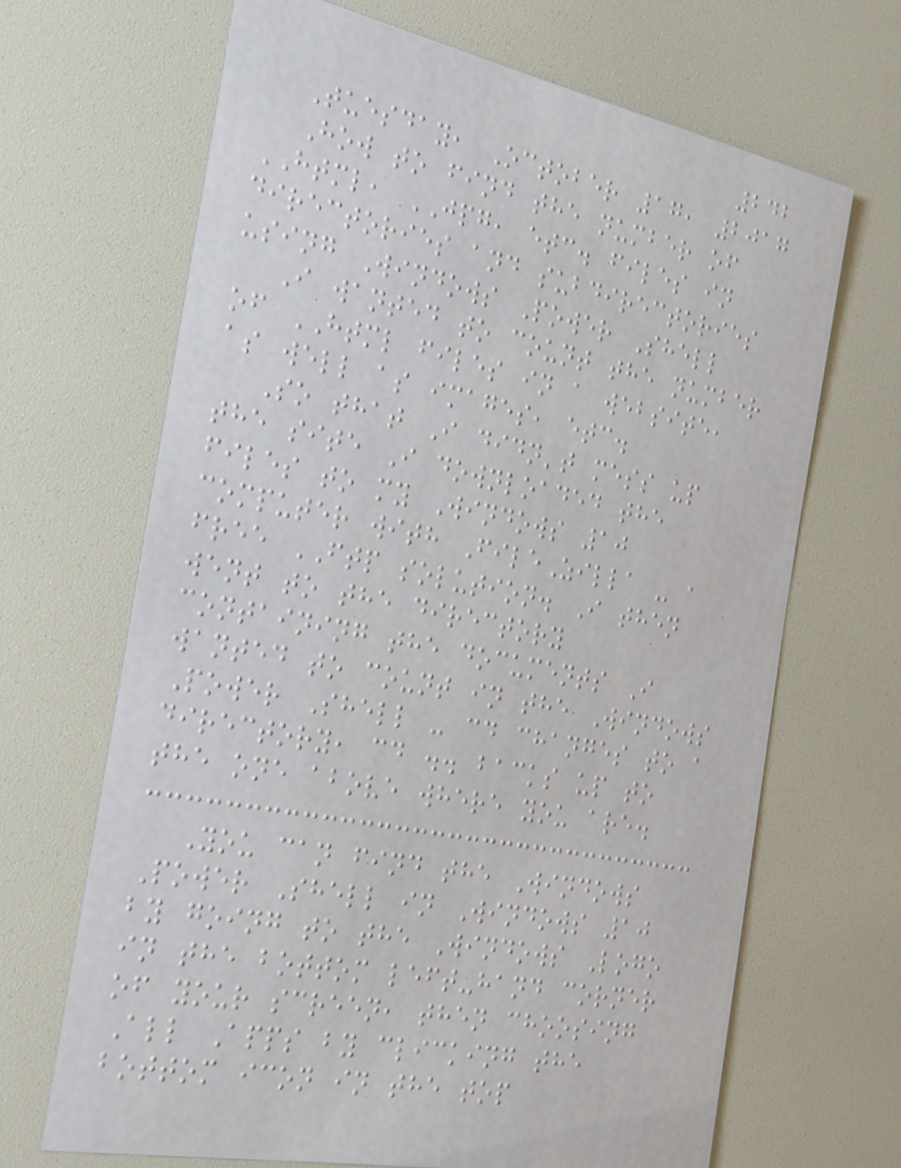242
Tuesday, October 17, 2017
How to find the number of
HTML, JPG, etc. files in
directories and subdirectories
using Windows Power Shell
I wanted to count the number
of HTML files in a website,
as well as images, etc.
So that I didn't mess up
the site I downloaded the
files to my Windows 10
computer with FileZilla - a
free FTP solution. I then
went to the directory
containing the documents I
wanted to count in the Windows
Power Shell - cd changes to a
directory, cd .. backs up to
the one above where you are.
You can find the Windows
Power Shell in Windows 10
by going to the Windows Logo
in the bottom left-hand corner
of your screen, then choosing
All Apps by clicking the
bottom icon in the top
